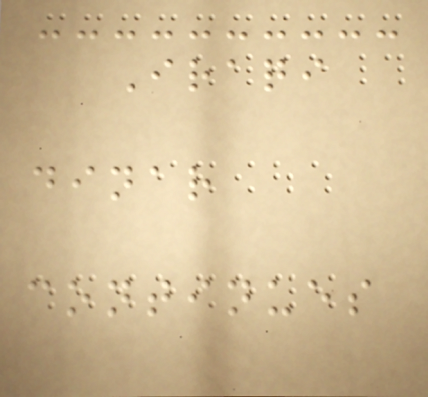Iraqi
dinar
continues
